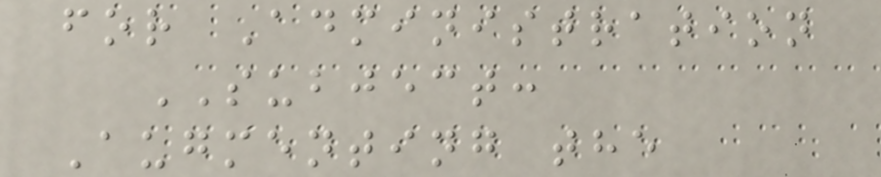for Administration
SUBJECT:
Augmenting the
